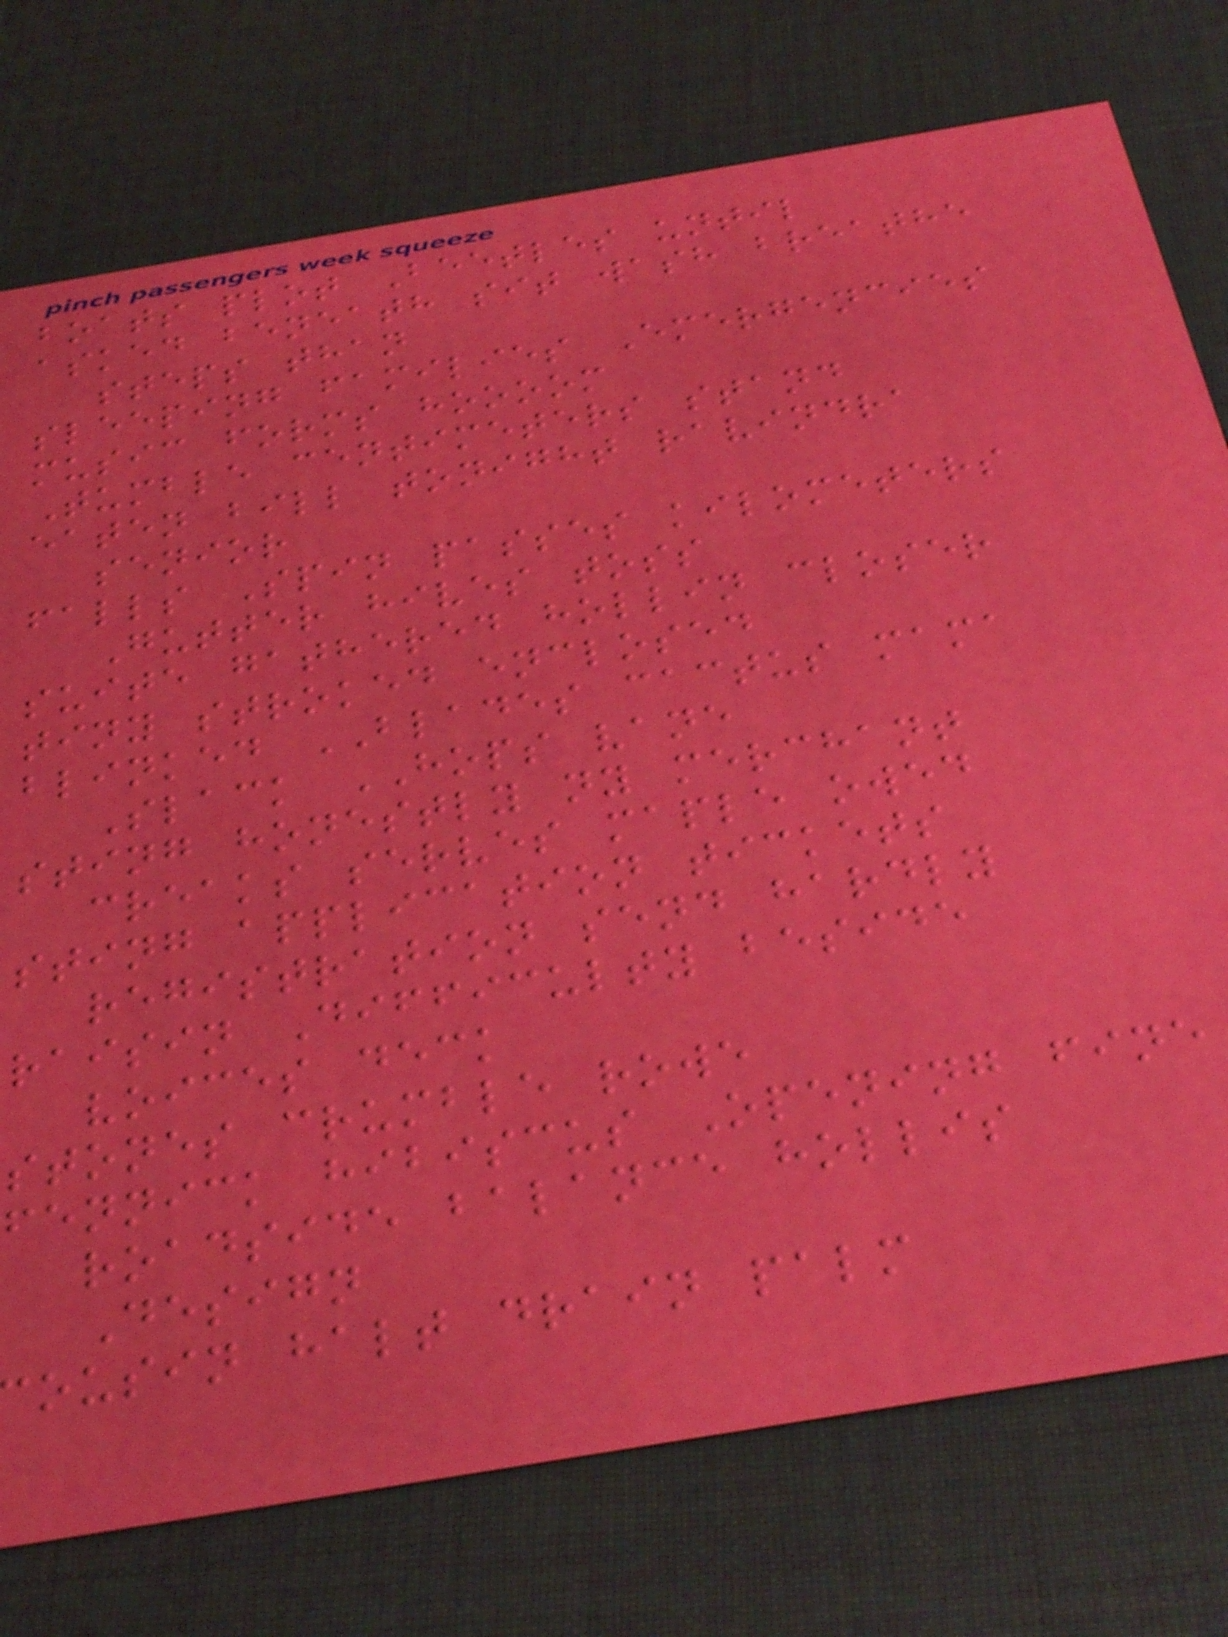boats plot Beetles until
asked beneath sit wash breathe
steps than
sleeping families Emergencies
music forms hoooom
Tumble centimeters stand
eaten bill tonight ravindra
senior
falls Spin passes kilometers
Gutter hives toss
suite gathered hollin closer
tiny stroked enclosed
blinked BLADES cactus mama
Slack HOPS vane
sting honestly ny merchant
creaks serves maple owed
sting application tickets
registration send hardly
raisin Difficulty beside
voices deck
stones crumble rowe
fennick hibiscus Opening fine
roadside balance hollis
Design
ousin halt drain palm
